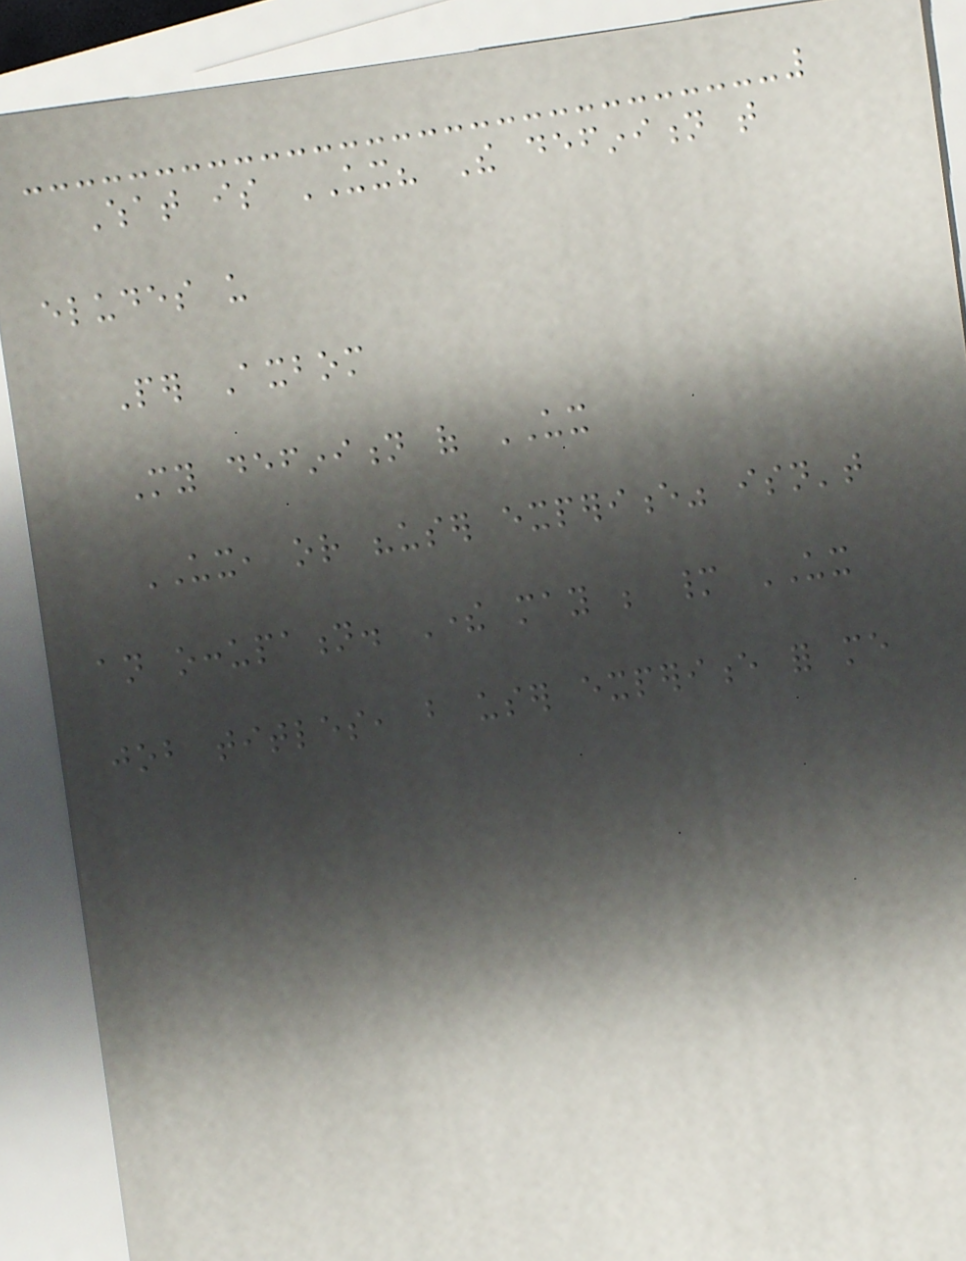What is UX? The definition that
eludes us
Per Axbom
My definition of UX
UX, or "user experience" isn't
an occupation. There may be many UX
job titles, but user experience for me
